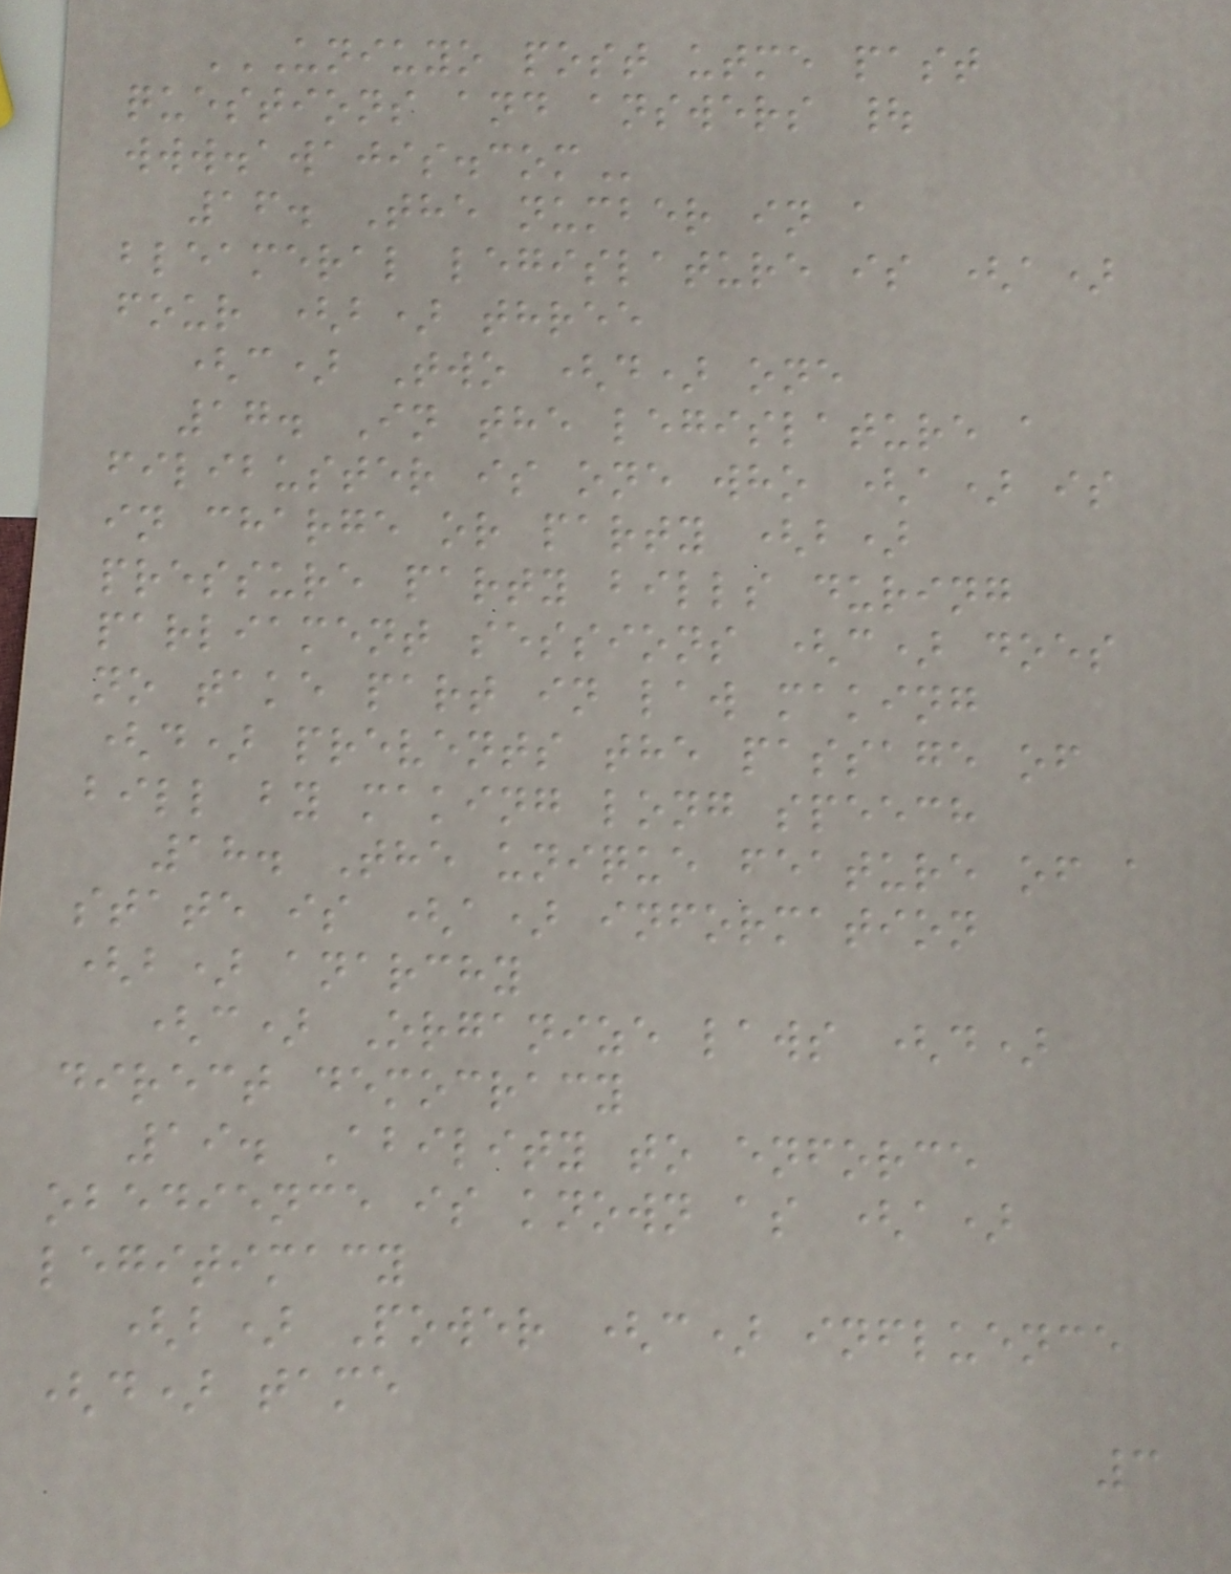UNIUYO POST UTME PAST
QUESTIONS AND ANSWERS |
WWW.AWAJIS.COM
16. The number in a
bleameral legislature is (a)
four (b) three
(c) Two (d) one
17. In the legislature a
filibuster is one who (a) is
in charge or party (b)
pressure party bills during
parliament sessions (c) does
no take part in law making
(d) prevents the passage of
bill by making long speech
18. The unique feature of a
state is (a) information
(b) anarchy
(c) Organize laws (d)
direct democracy
19. Ability to enforce
obedience is known as (a)
legitimacy
(b) Power (c) influence
(d) tame
3
